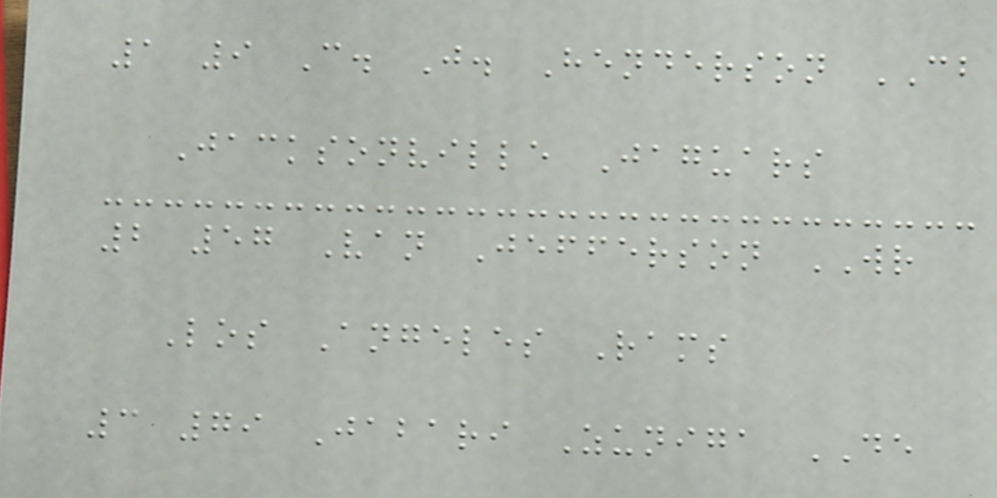1 9 C. J. Henderson CB
Jacksonville Jaguars
2 57 Van Jefferson WR
Los Angeles Rams
3 79 Jabari Zuniga DE
